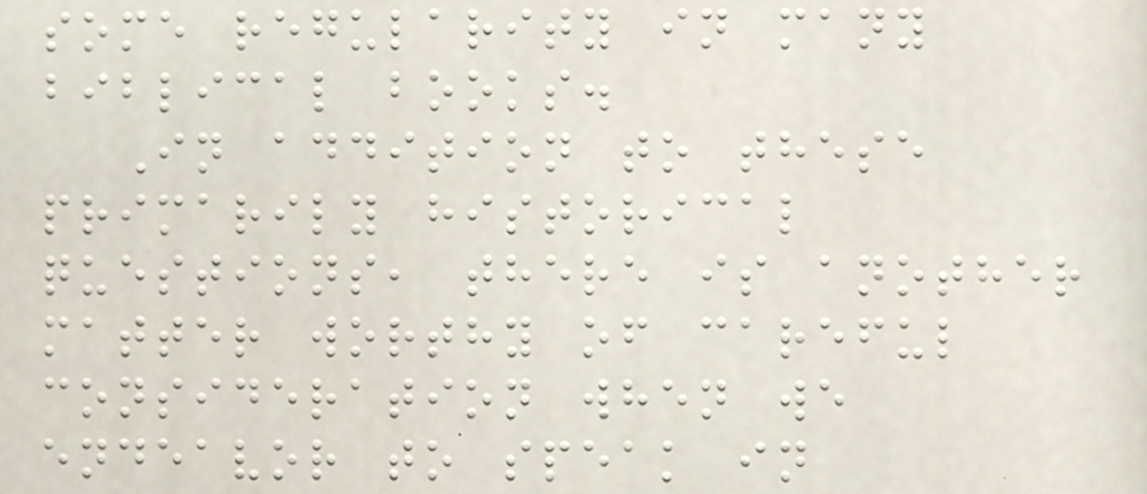some regularity in many
biblical books.
In addition to these
primarily historical
questions, there is another
matter worthy of careful
consideration when we
endeavor to speak in
